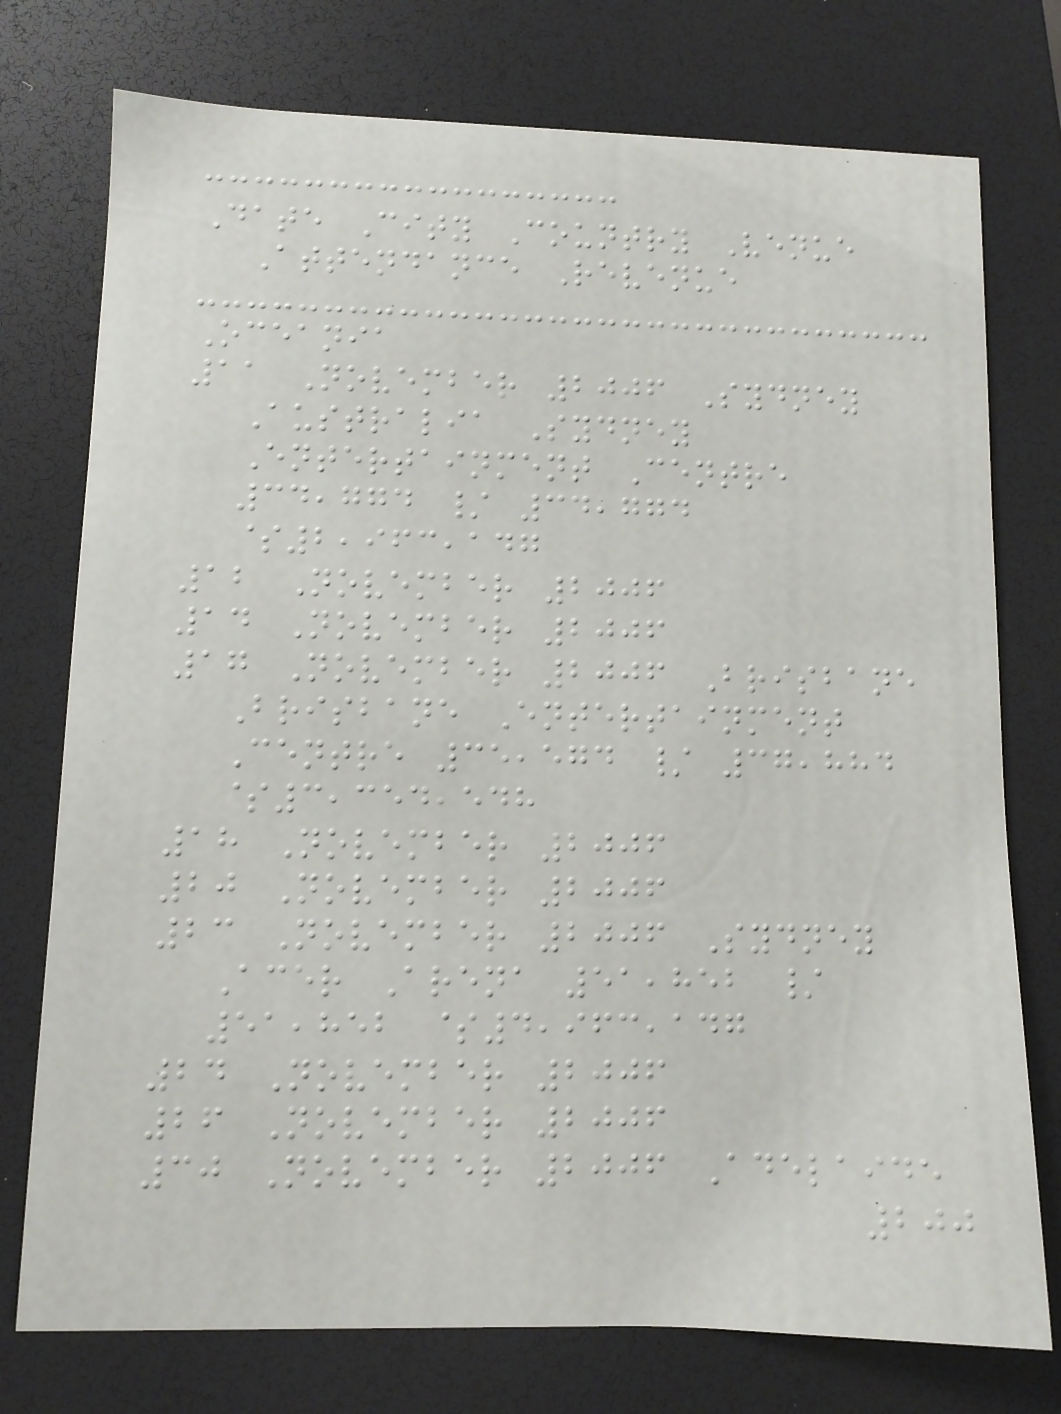Date City Country Venue
Attendance Revenue
Oceania
11 November 2006 Sydney
Australia Sydney
Entertainment Centre
34,774 / 34,774
$2,963,147
12 November 2006
14 November 2006
17 November 2006 Brisbane
Brisbane Entertainment
Centre 35,574 / 37,884
$3,354,548
18 November 2006
20 November 2006
23 November 2006 Sydney
Acer Arena 51,852 /
51,852 $4,963,147
24 November 2006
26 November 2006
30 November 2006 Adelaide
200
